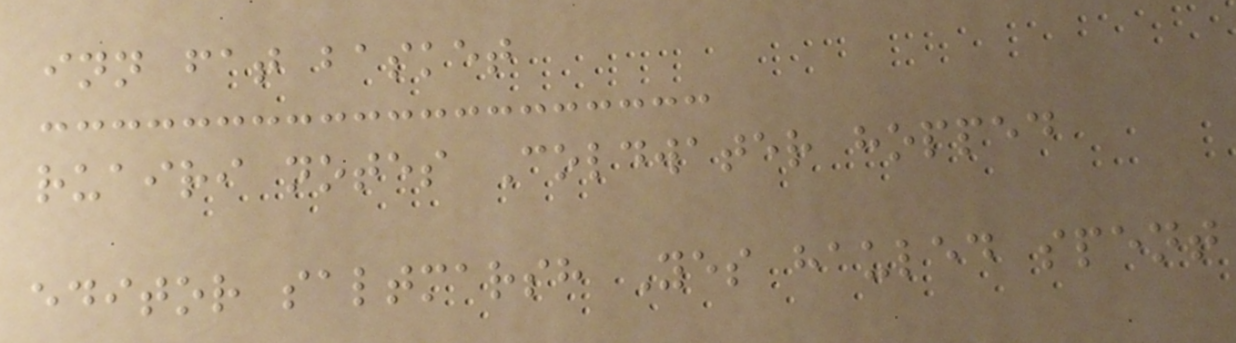inn fat basket
ruairi notes Coldwater hopped
editor saltmarsh Yes hauled spent
